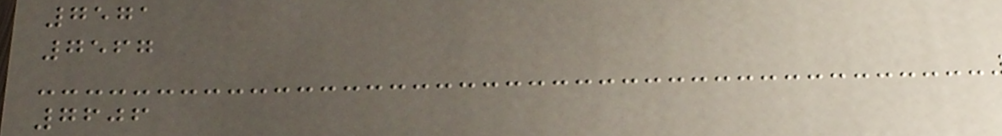7571
7567
7606
